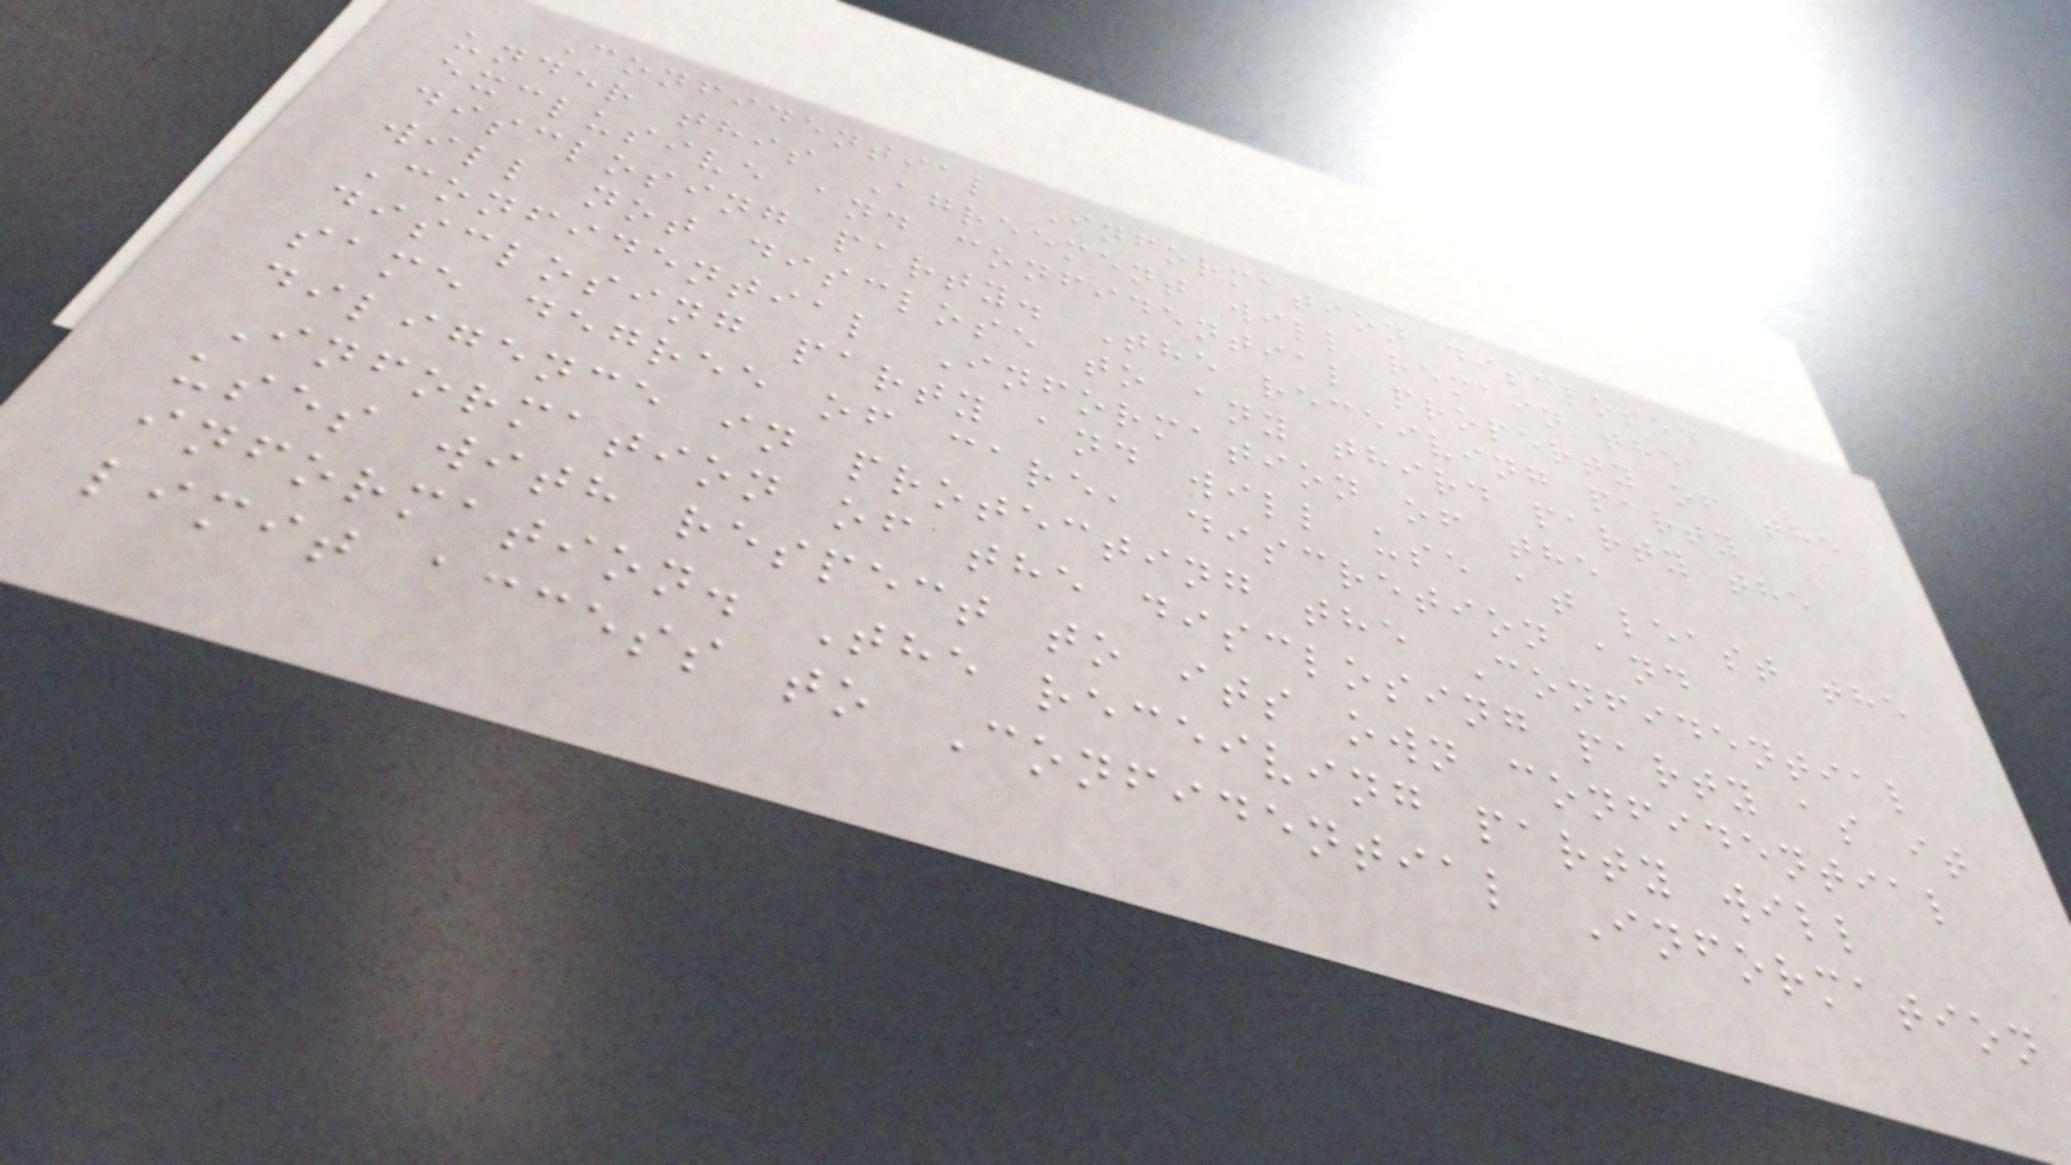Confidential Information disclosed
under this Agreement will remain the
exclusive and confidential property of the
disclosing party. The receiving party
will not disclose to any third party the
Confidential Information of the
disclosing party and will use at least the
same degree of care, discretion and
diligence in protecting the Confidential
Information of the disclosing party as it
uses with respect to its own confidential
information. The receiving party will
limit access to Confidential Information
